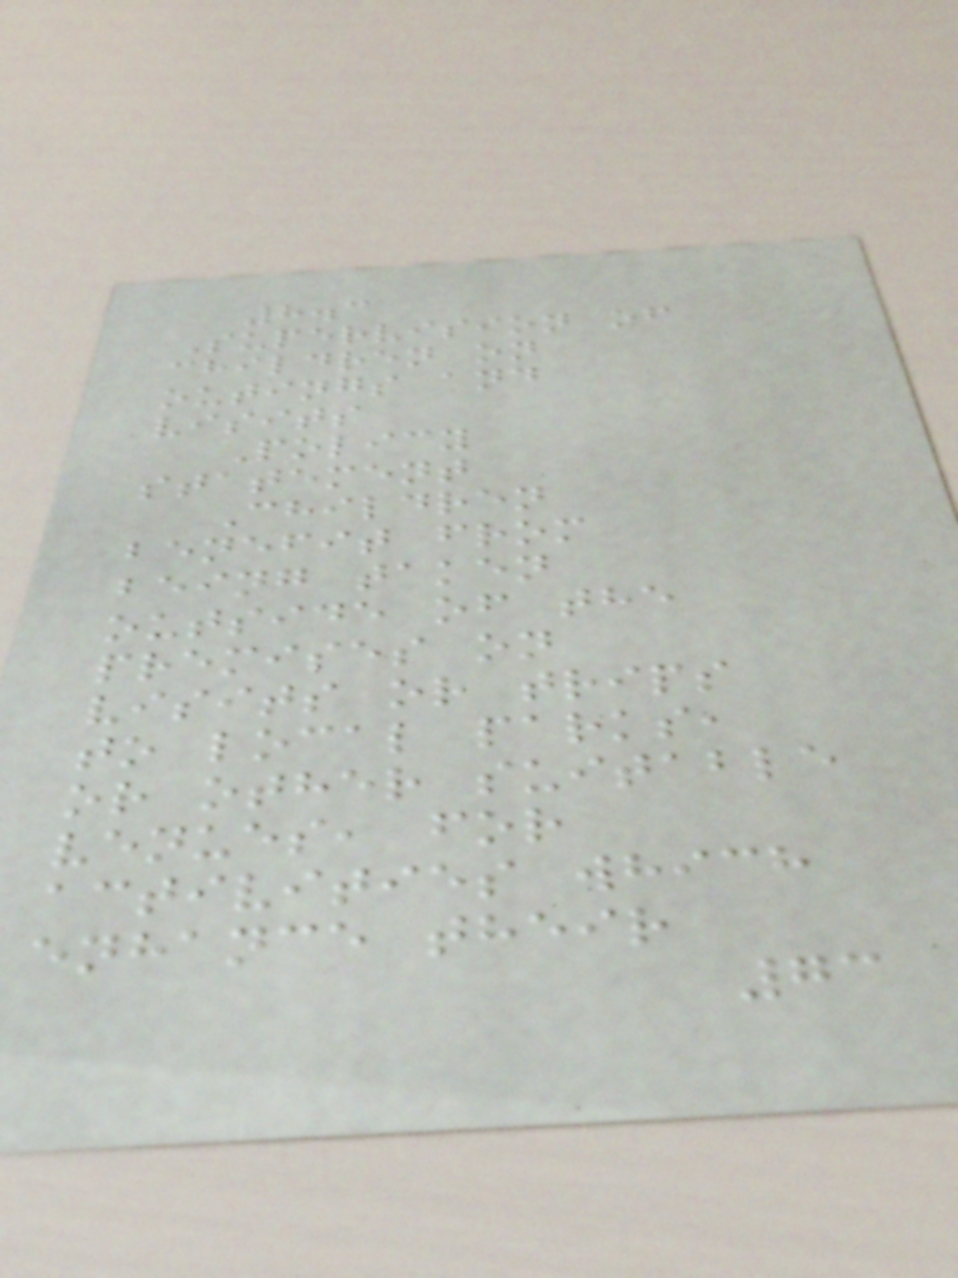8.3
Supervision of
children on
outings and
visits
Policy
statement
Children
benefit from
being taken
outside of the
premises on
visits or trips
to local parks,
or other suitable
venues, for
activities which
enhance their
73
